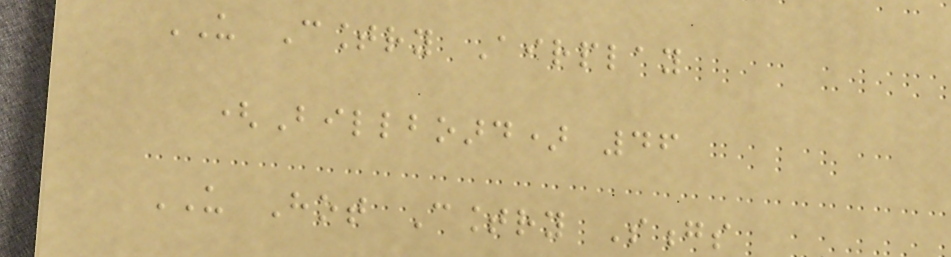US Country Airplay
(Billboard) 46
US Hot Country Songs
